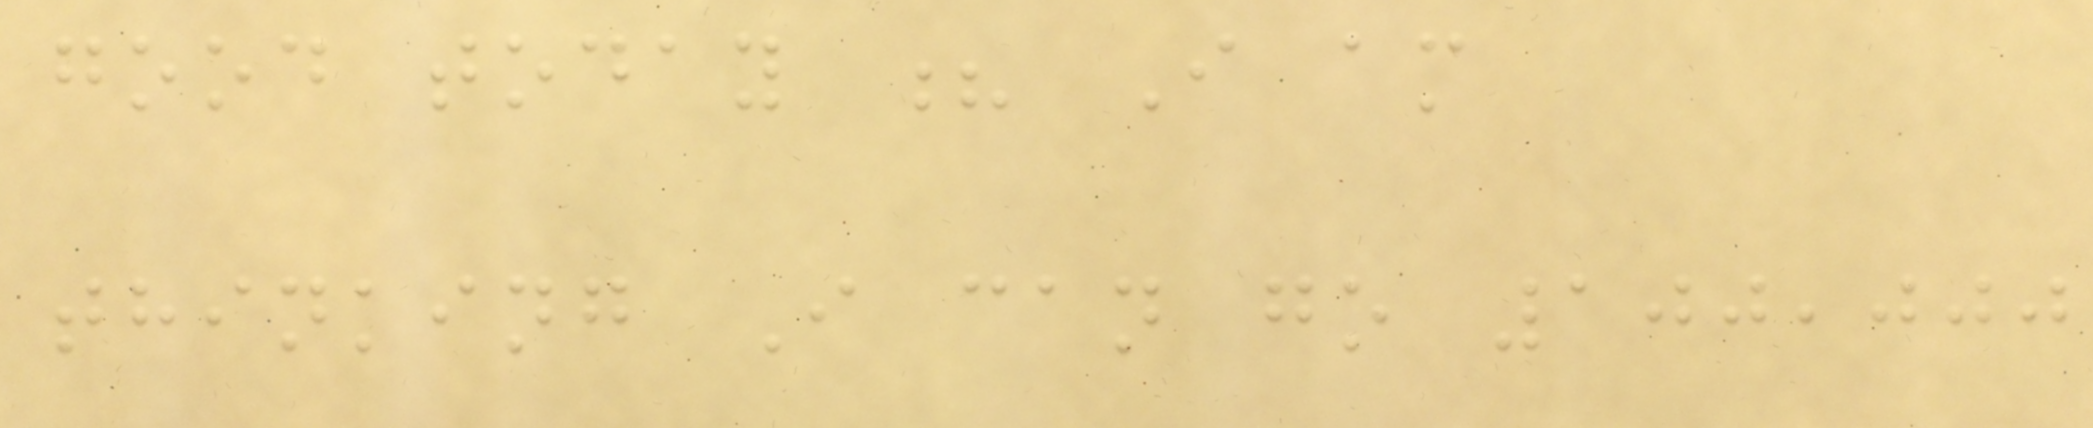good today ? I am
thinking I can go 100,000
